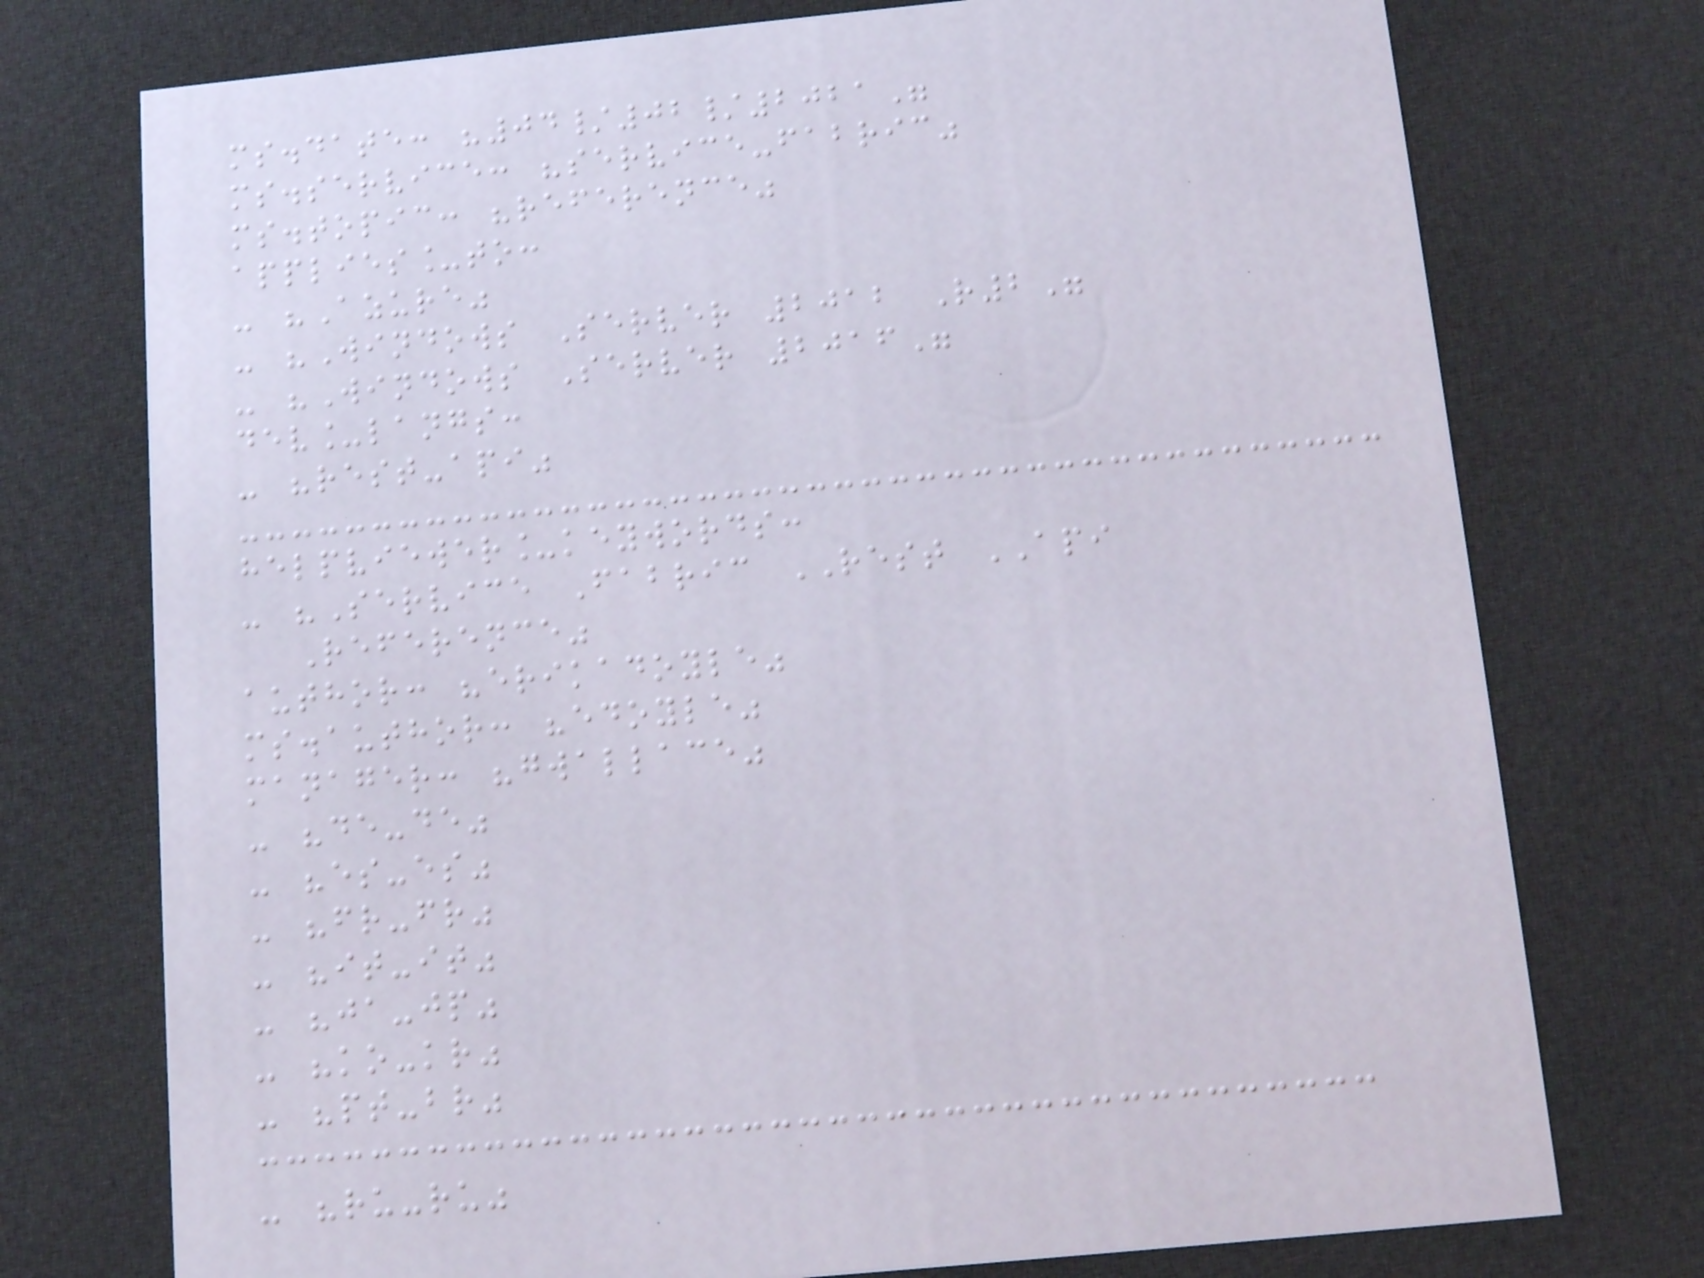ms.date: "04/02/2021"
ms.service: "service-fabric"
ms.topic: "reference"
applies_to:
- "Azure"
- "Windows Server 2012 R2"
- "Windows Server 2016"
dev_langs:
- "rest-api"
helpviewer_keywords:
- "Service Fabric REST API
Reference"
author: "erikadoyle"
ms.author: "edoyle"
manager: "gwallace"
- "de-de"
- "es-es"
- "fr-fr"
- "it-it"
- "ja-jp"
- "ko-kr"
- "pt-br"
- "ru-ru"
